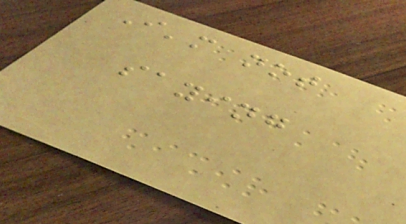I'm not
saying
